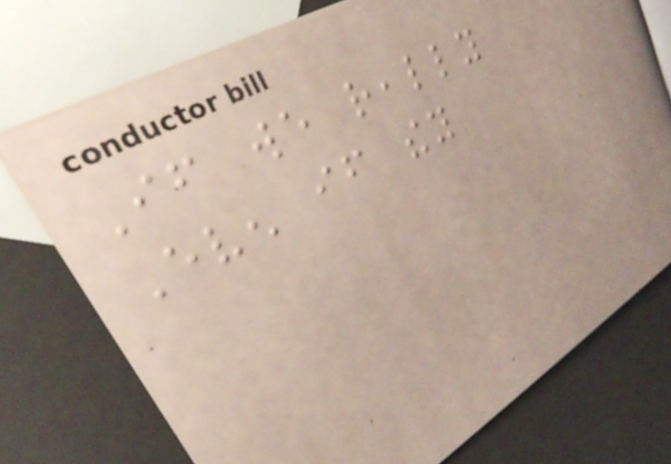If we really
Even if they
